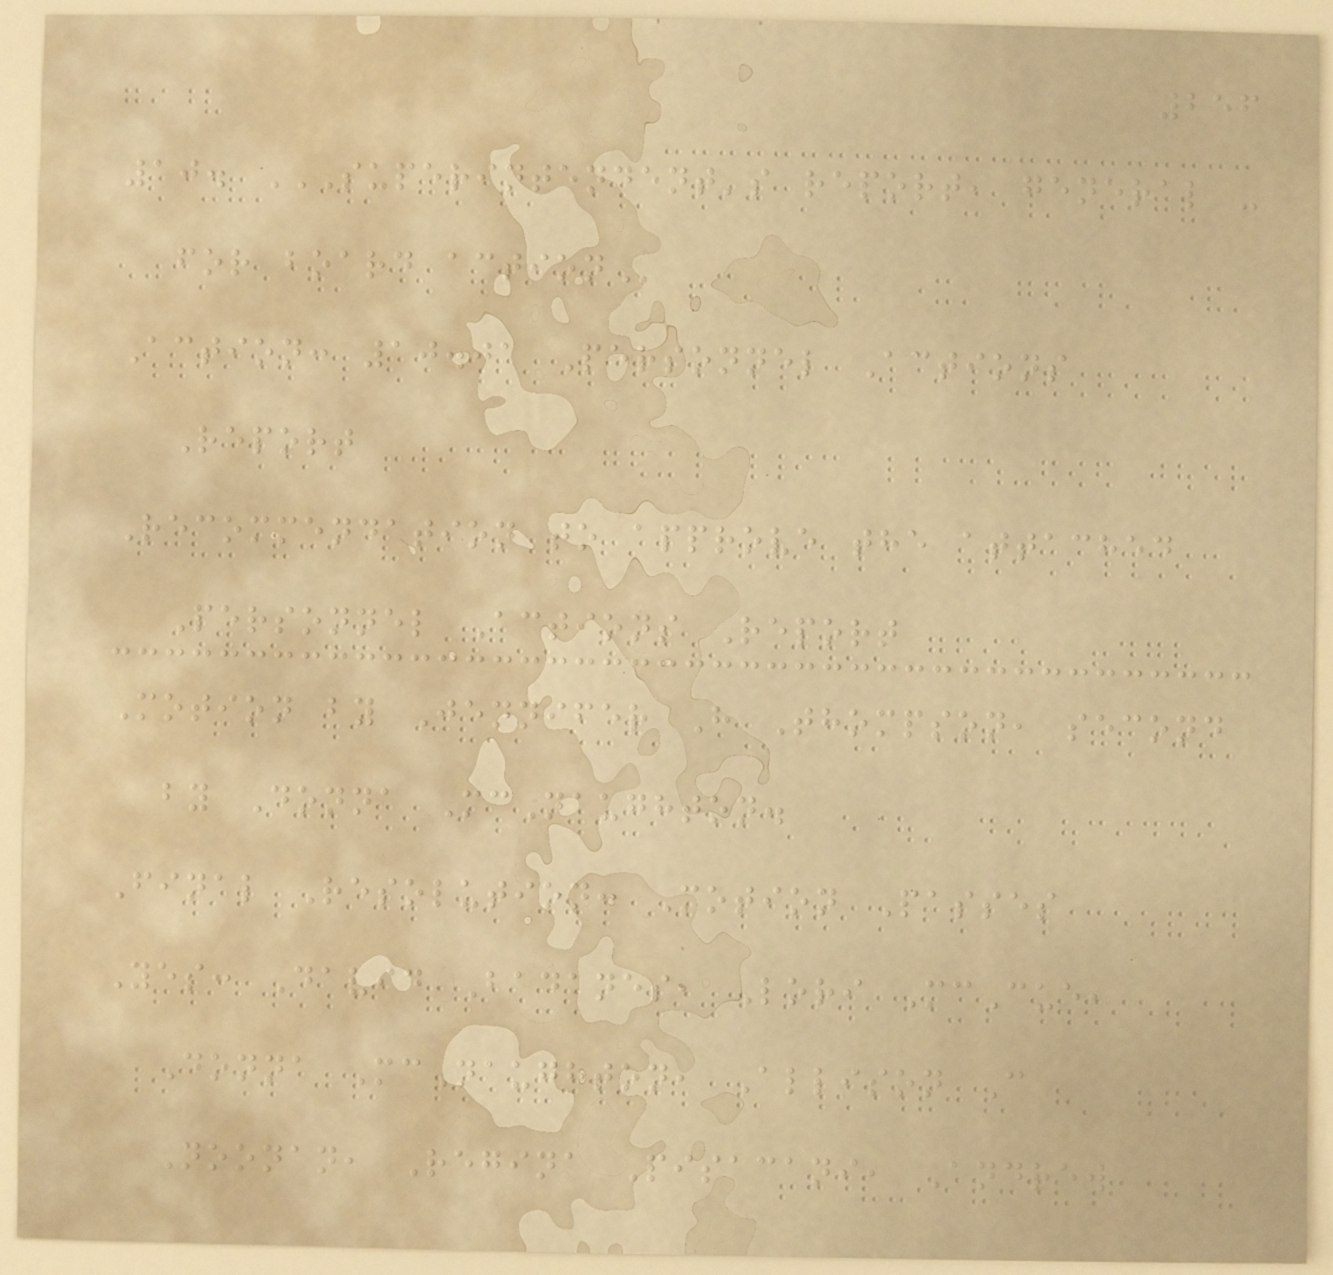256
10. SUPERINTENDENT'S REPORT, GENERAL -
FOR BOARD ACTION
Action: 10.01 Personnel Actions
Report
Recommendation to approve the attached
Personnel Actions Report
Motion by Jennifer H Thompson, second
by Donna McNaughton.
Final Resolution: Motion Passes
Yes: David Badanes, Lori McCue,
Donna McNaughton, Allison C
Noonan, Regina Pisacani, Andrew
